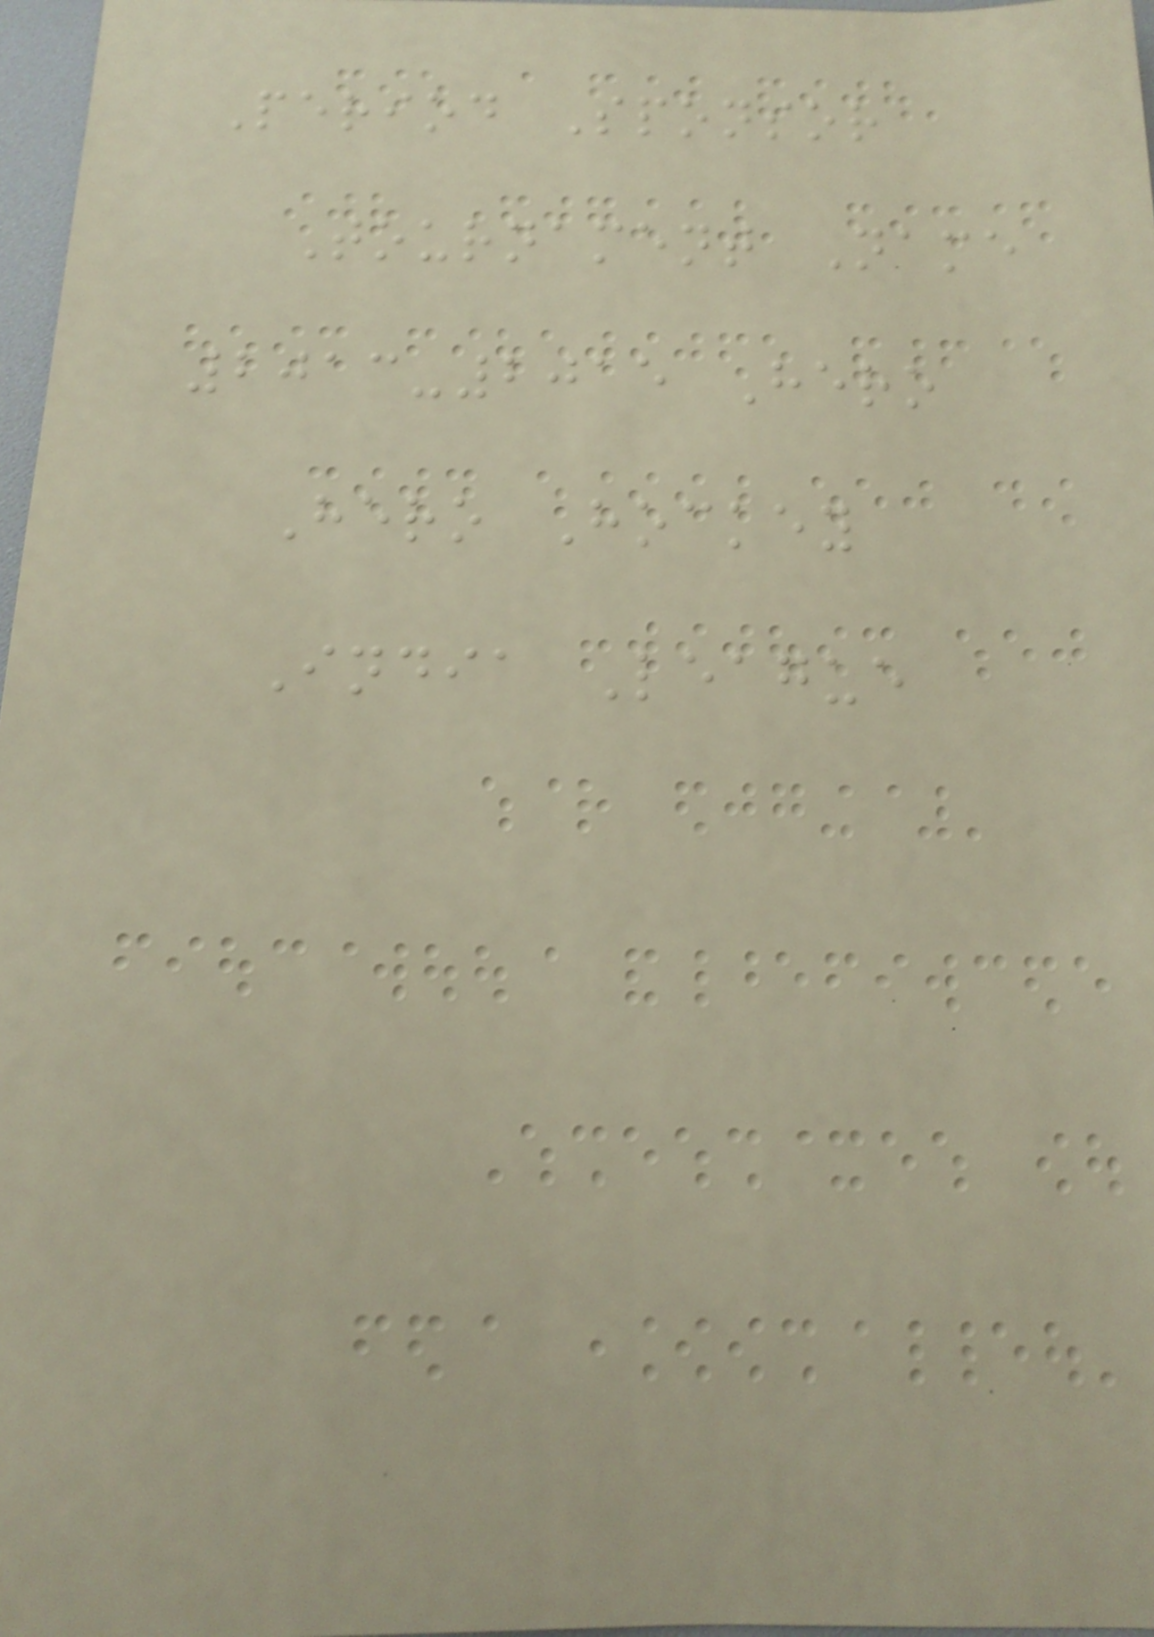Period Sponsor
Tournament Name
2013-2015 Hero
Hero Hockey
India League
